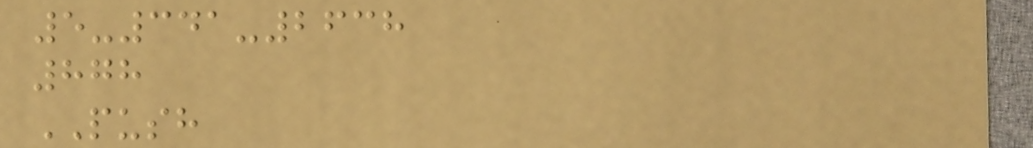5-341-2638
878
PUSH
